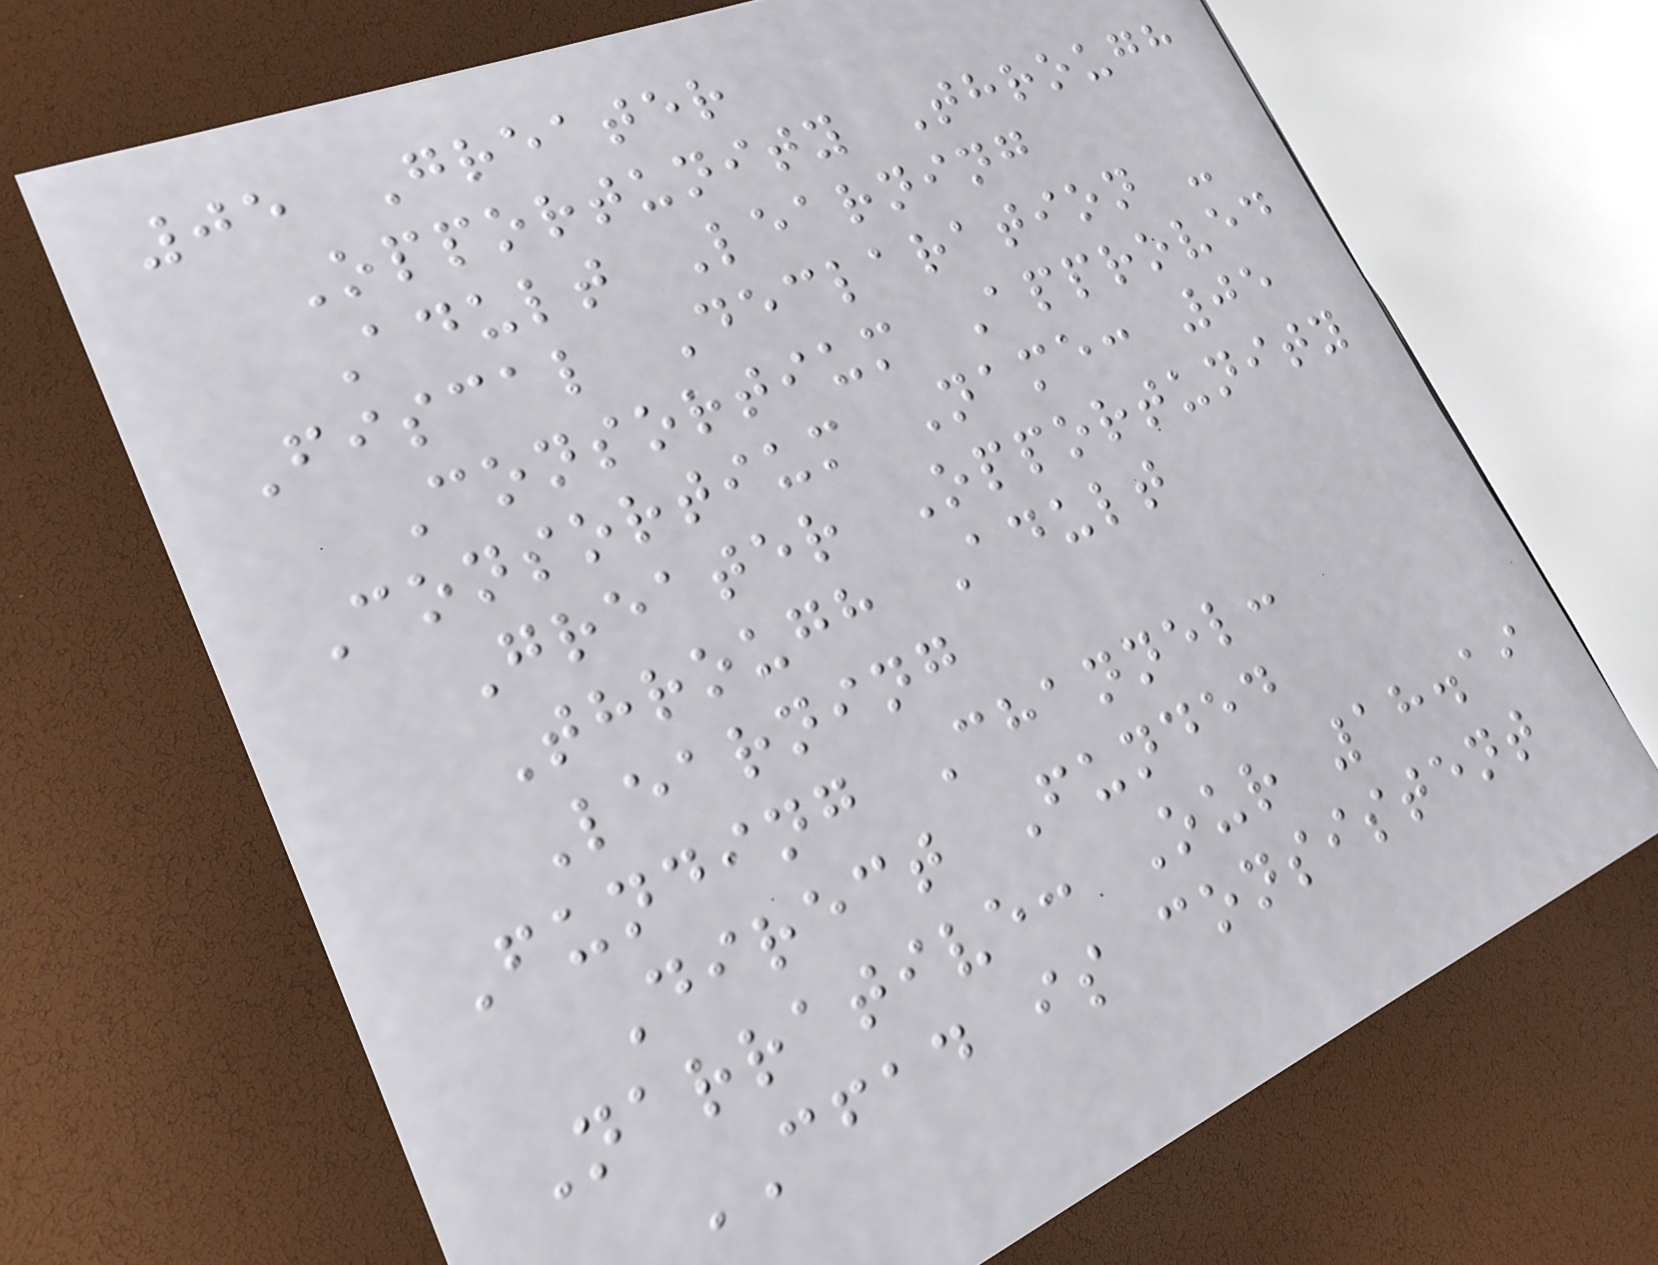05 Greater
Opportunity Through
Adult Learning
Fiscal Declaration -
Consortium Approved
Consortium Name: 05
Greater Opportunity
Through Adult
Learning
Funding Channel:
Direct Funded
Narrative: Our 18.19
CFAD is consistent
